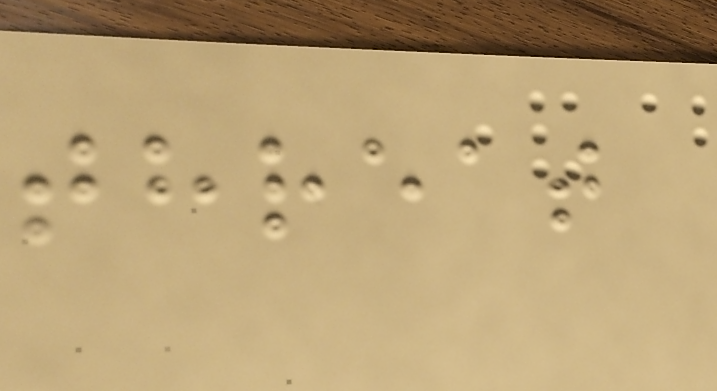threat
